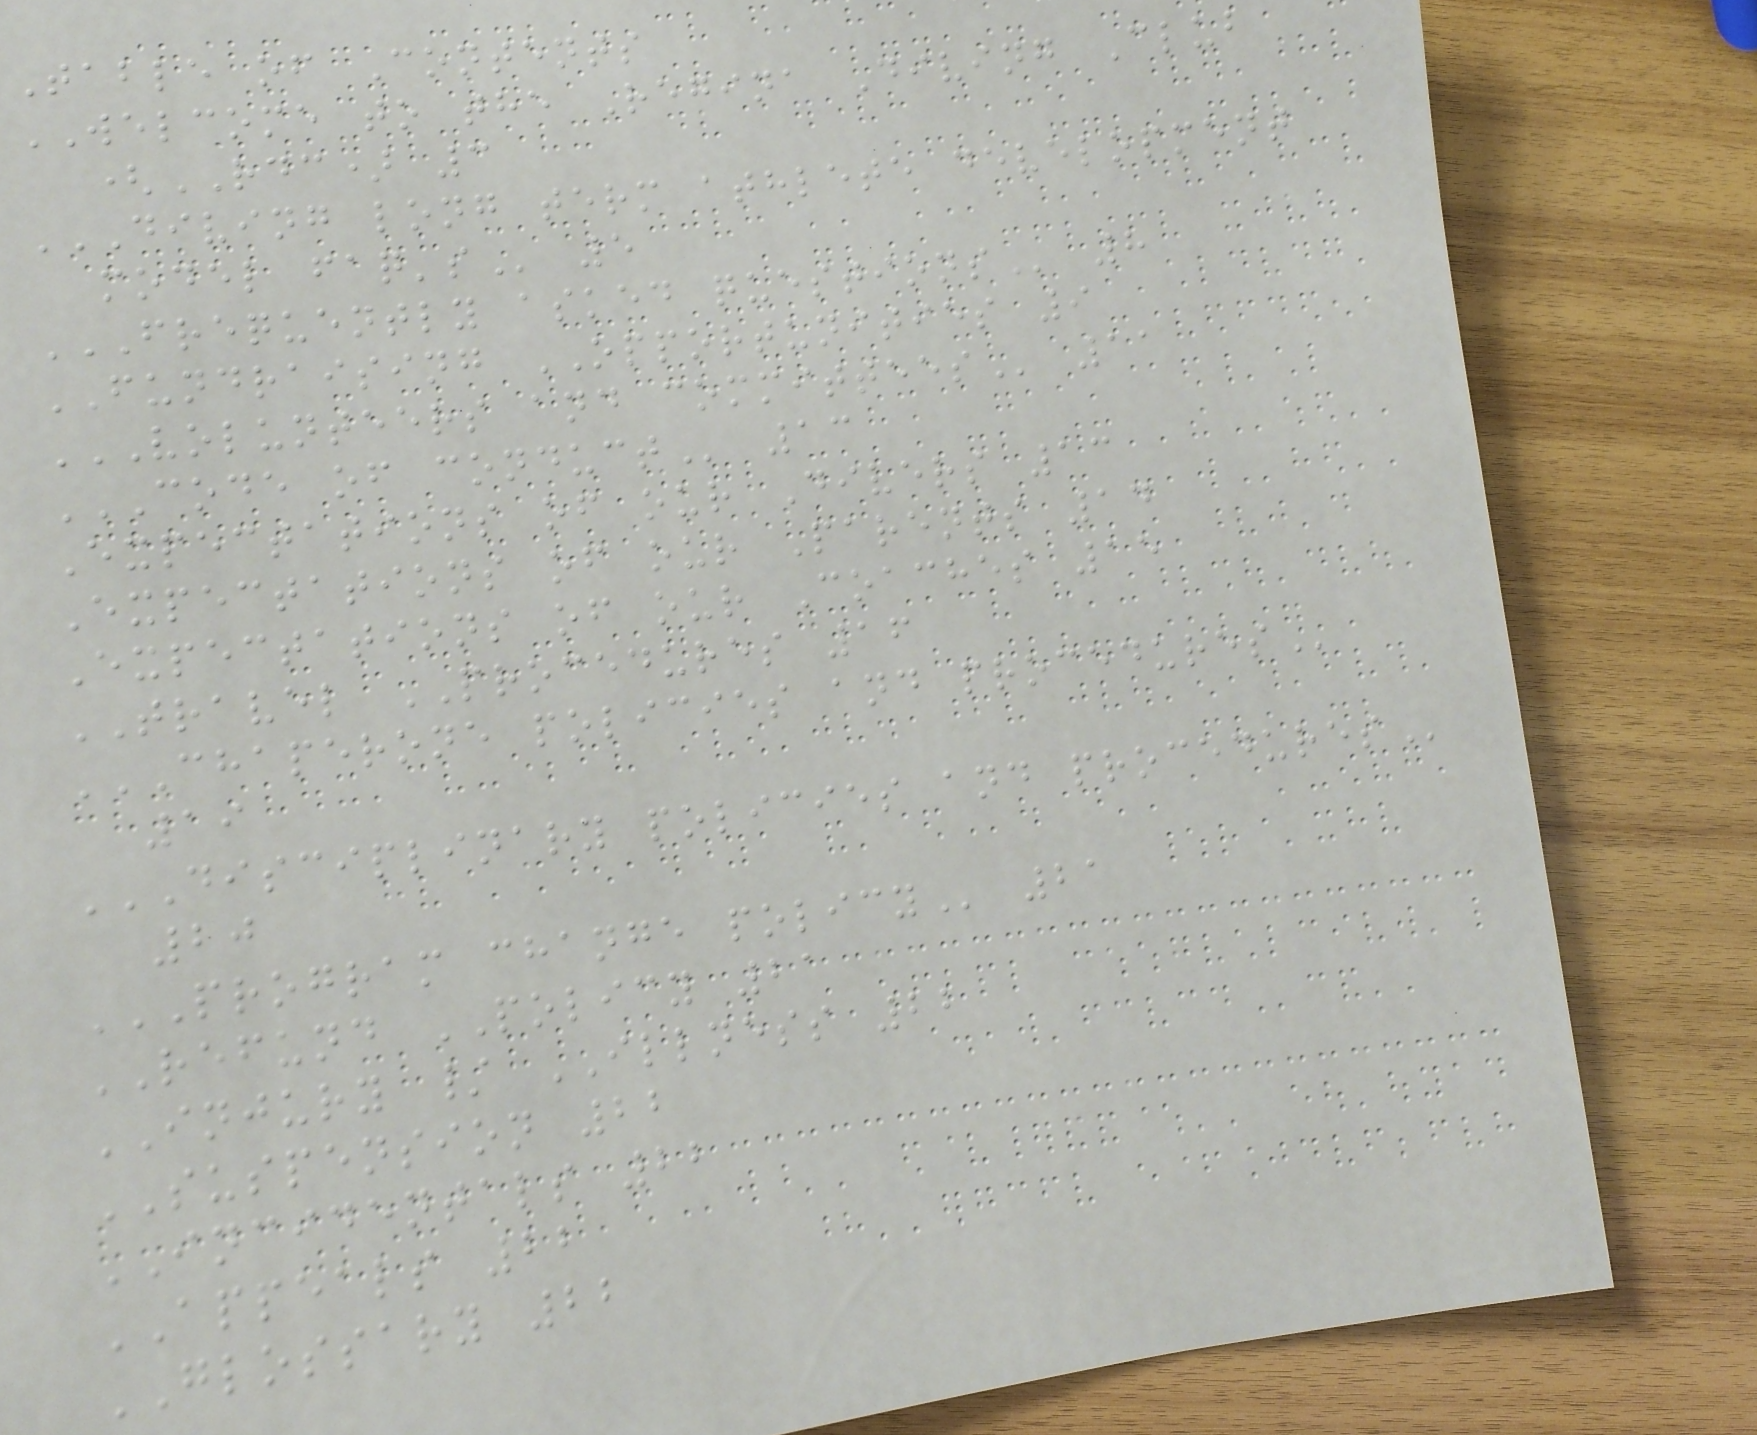Table of Contents
WELCOME to the Regina Diving Club
(RDC) 3
DIVING LONG TERM ATHLETE DEVELOPMENT
MODEL FAQ'S 5
FREQUENTLY ASKED QUESTIONS 8
FUNDRAISING OPPORTUNITIES 9
VOLUNTEERS AND COMMITTEES 11
CODE OF CONDUCT 13
Expectations of our Divers 13
Expectations of our Parents 14
Expectations of our Coaches 15
TRAVEL PROCEDURES 16
CHAPERONE POLICIES AND PROCEDURES
19
DISCIPLINARY POLICIES AND PROCEDURES
20
PROGRAM CHANGE POLICY 21
REFUND POLICY 21
INJURY / ILLNESS 22
SUSPENSION 22
INCIDENTALS 22
APPEALS 22
GLOSSARY 22
